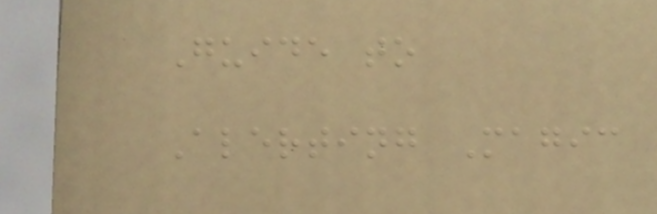Guide to
Alerting Magic
